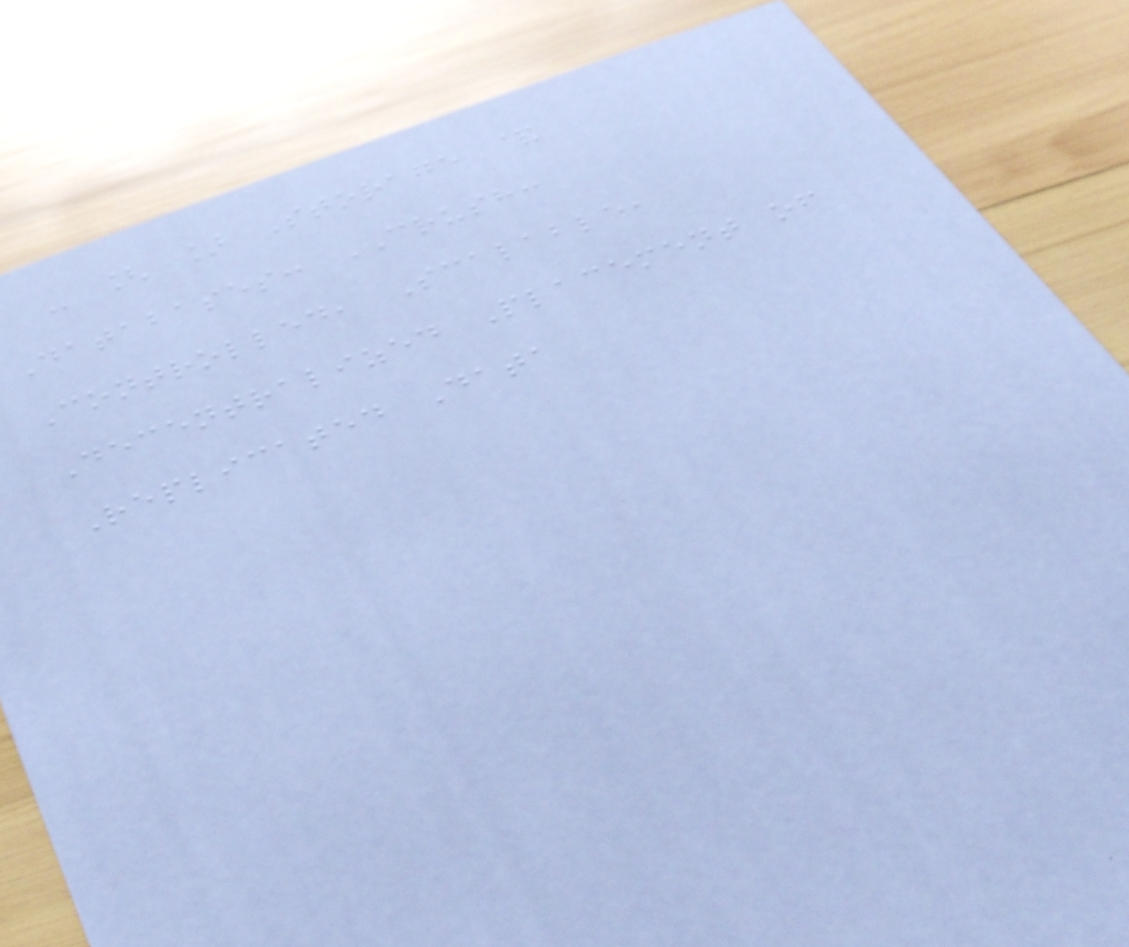- [ ] Storage &
Databases: CRUSH:
Controlled, Scalable,
Decentralized Placement of
Replicated Data
